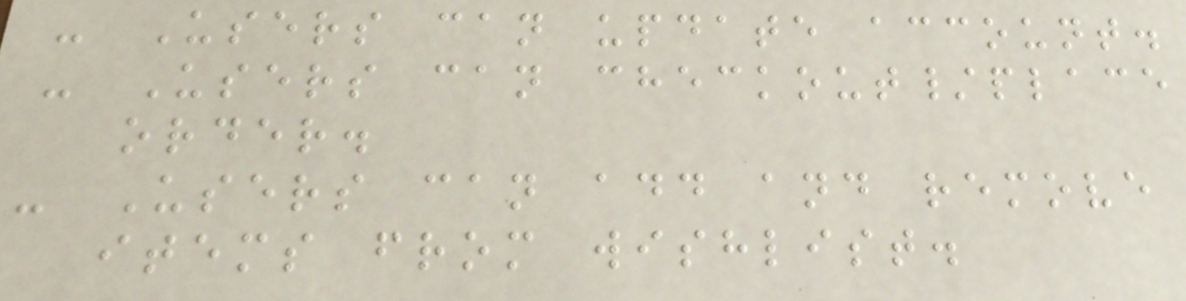- Users can update account.
- Users can checkout/place
order.
- Users can add and remove
items from wishlist.
